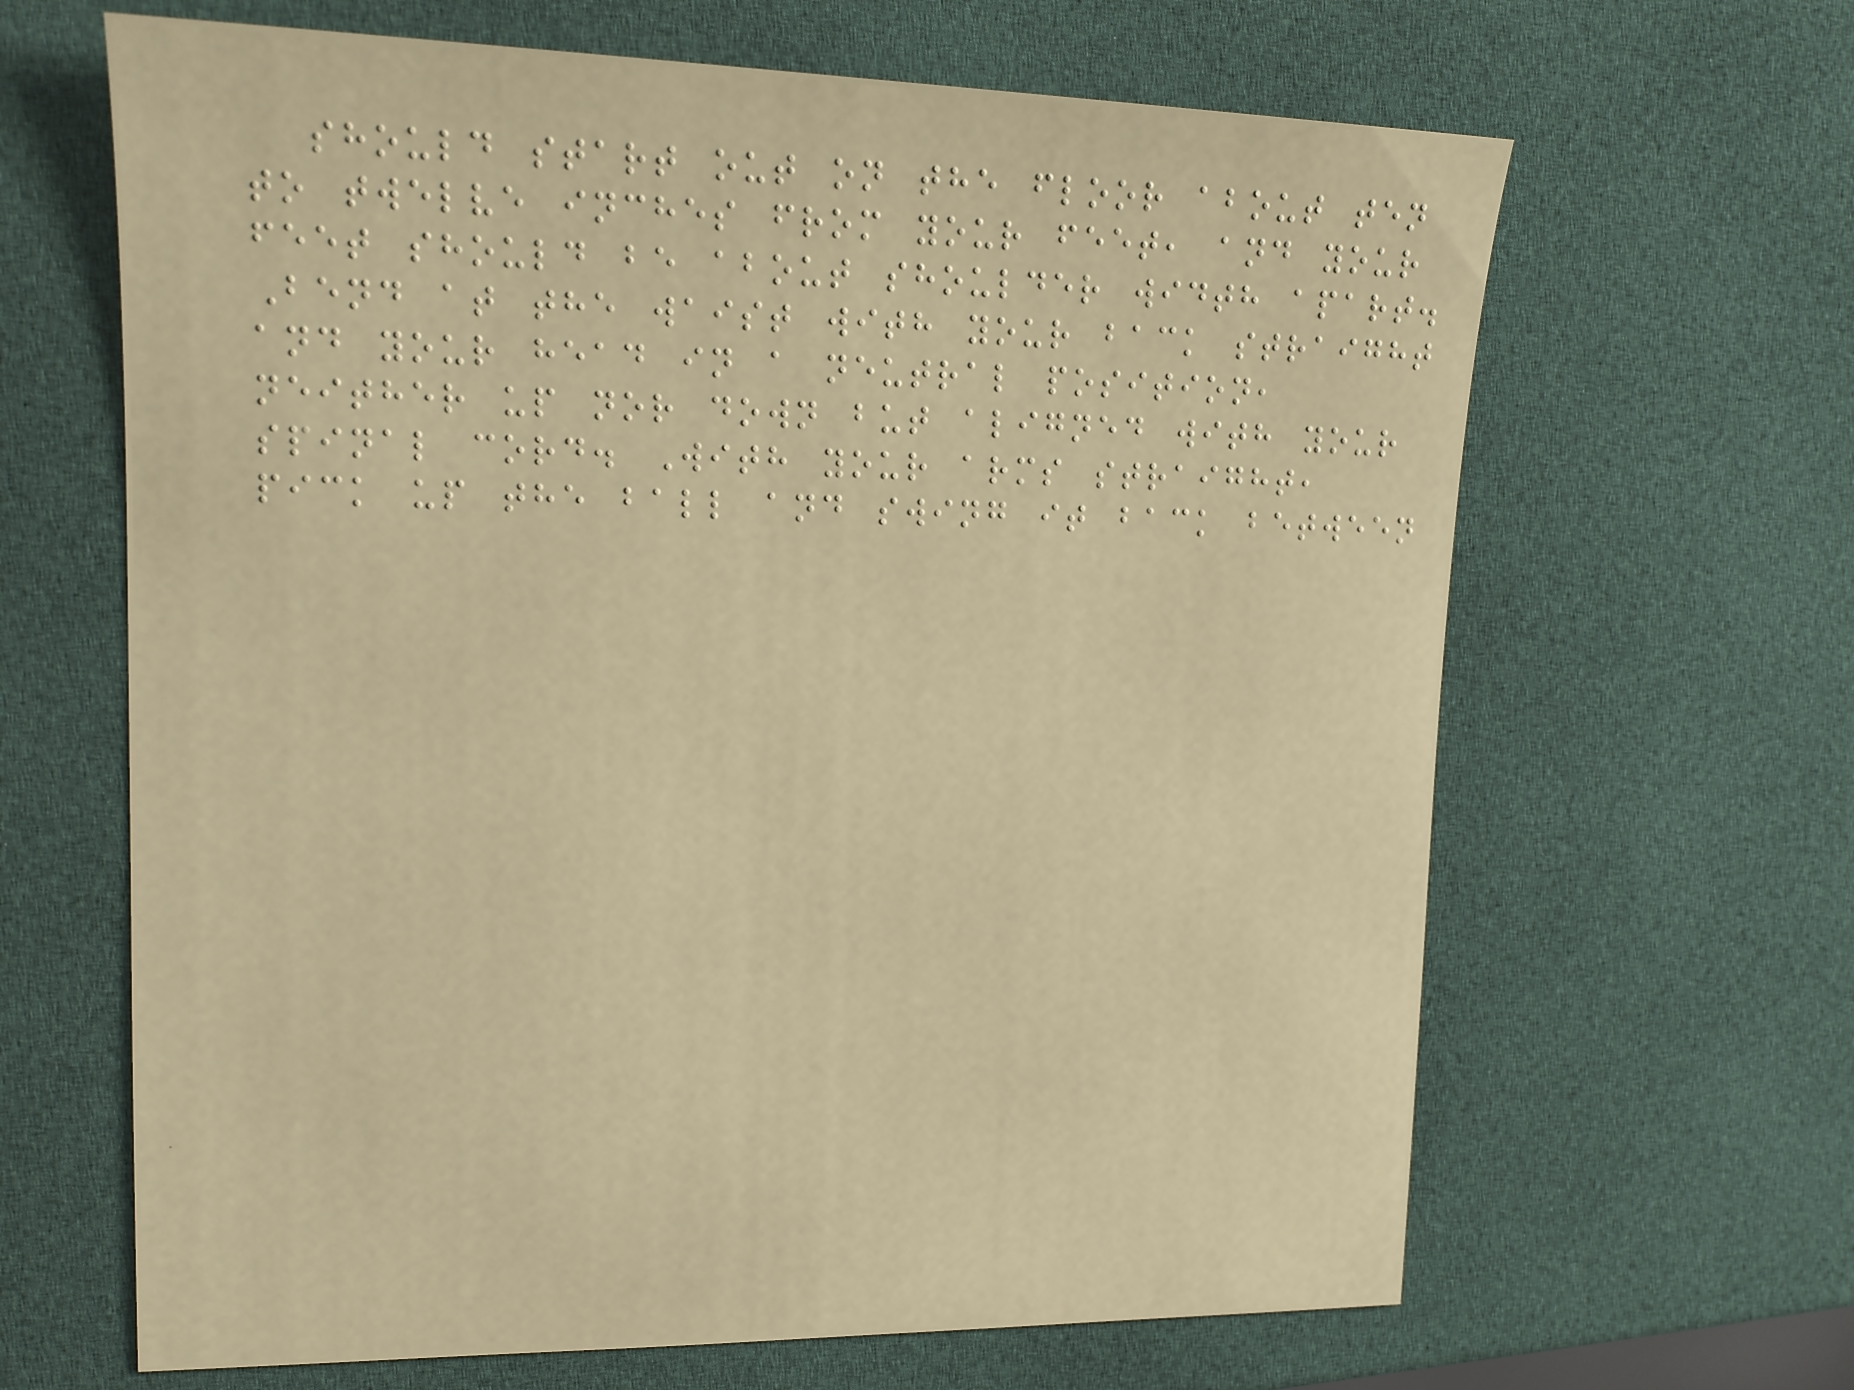should start out on the floor about ten
to twelve inches from your feet, and your
feet should be about shoulder width apart.
Bend at the waist with your back straight
and your head in a neutral position,
neither up nor down but aligned with your
spinal cord. With your arms straight,
pick up the ball and swing it back between
